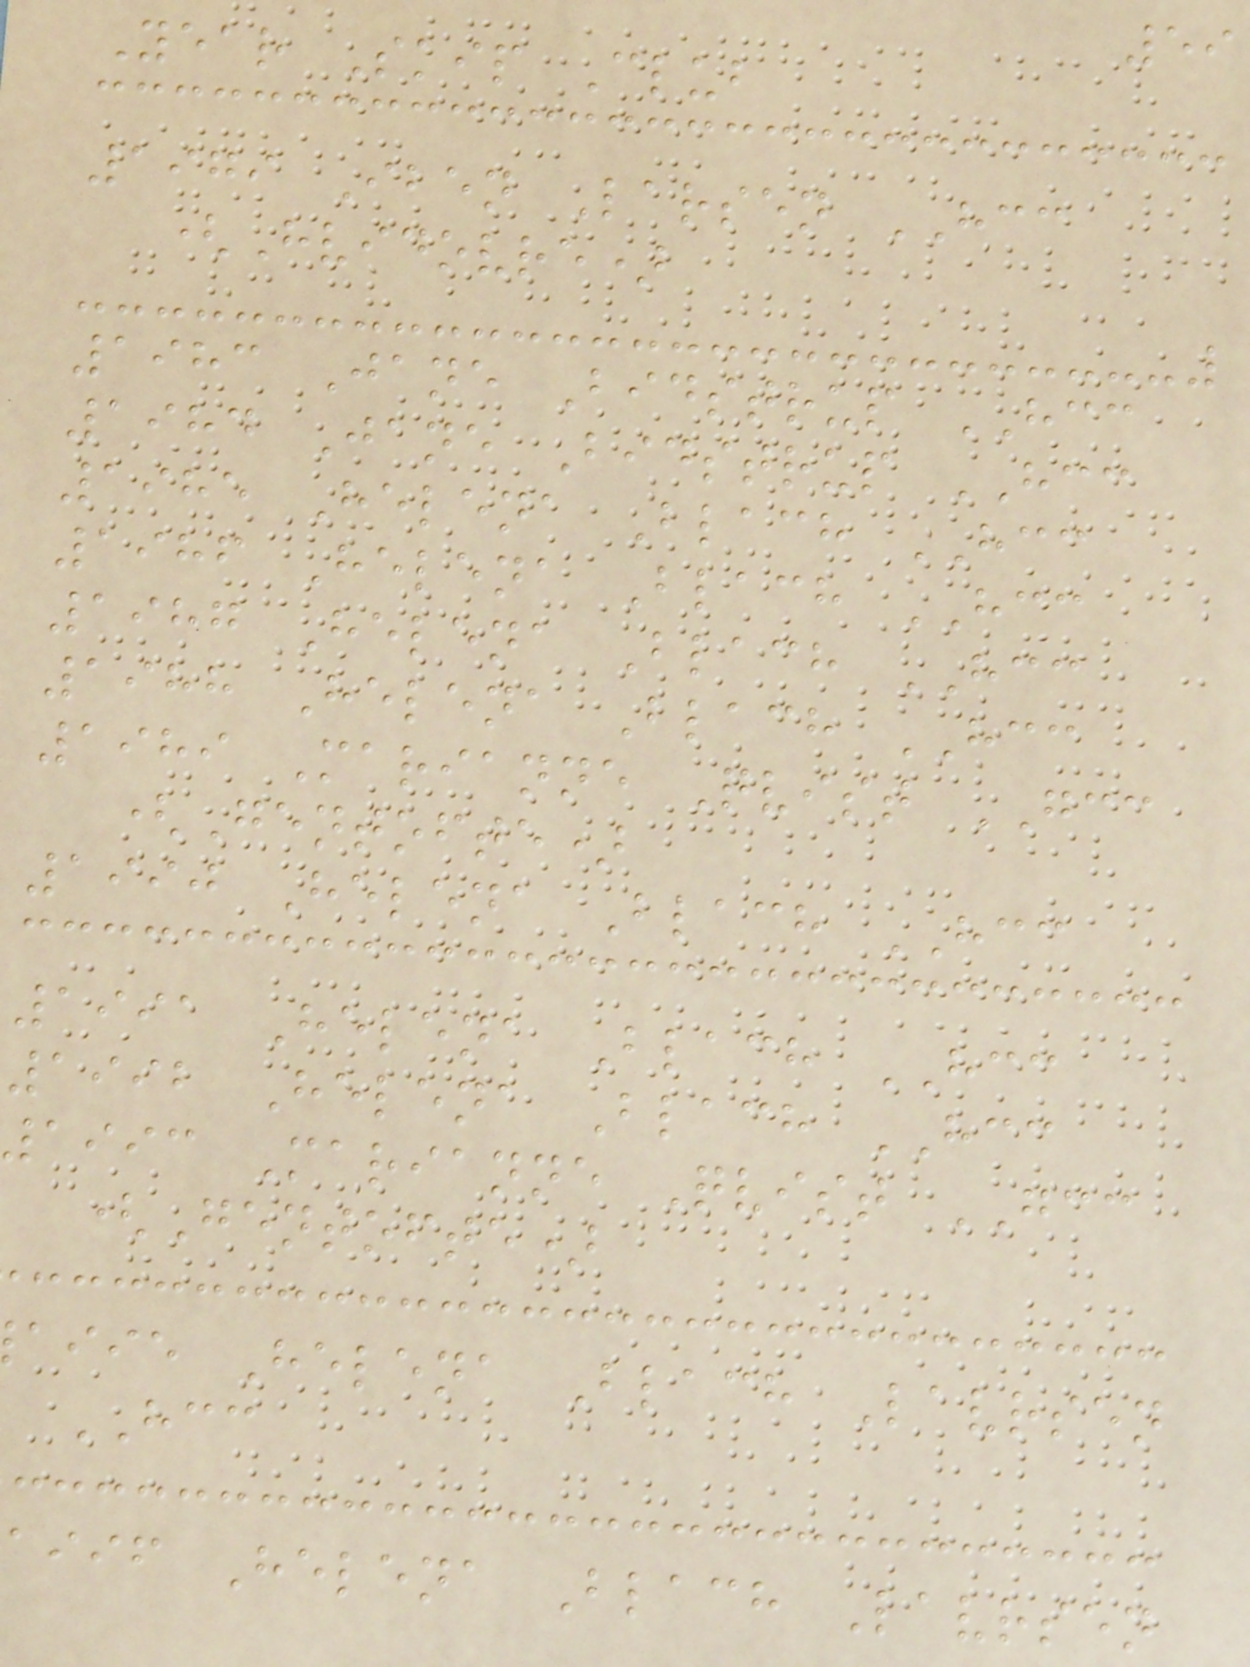59
Year Skip Club
1979 Iben Larsen HCC
(Hvidovre)
1983 Jane Bidstrup HCC
1984 Jane Bidstrup HCC
1985 Helena Blach HCC
1986 Helena Blach HCC
1987 Helena Blach HCC
1988 Helena Blach HCC
1989 Marianne Qvist GCC
(Gentofte)
1990 Helena Blach HCC
1991 Helena Blach HCC
1992 Helena Blach HCC
1993 Marianne Qvist GCC
(Gentofte)
aiie Helena Blach Lavrsen
HCC
aiif Helena Blach Lavrsen
